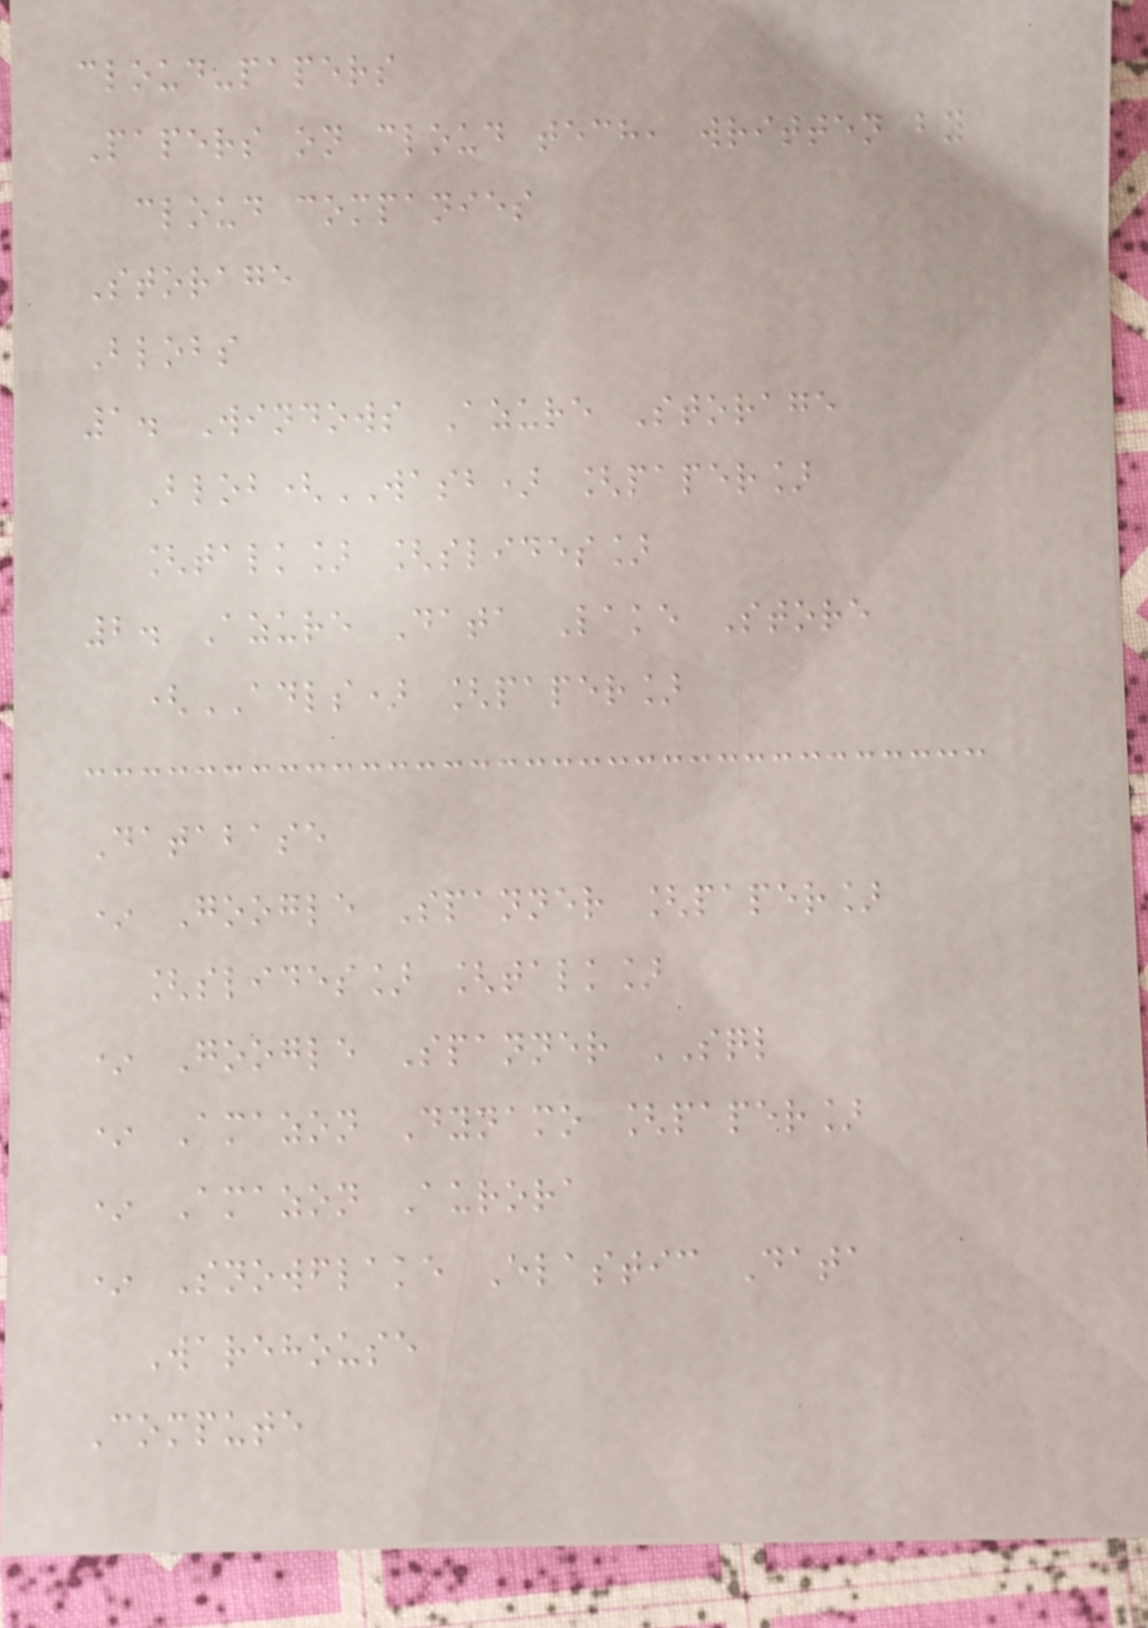cloud-papers
Papers on cloud tech, written by
cloud companies
Storage
Blobs
1. Windows Azure Storage
Blob(WASB) [paper]
[talk] [slides]
2. Azure Data Lake Store
(ADLS) [paper]
Database
* Google Spanner [paper]
[slides] [talk]
* Google Spanner SQL
* Amazon Dynamo [paper]
* Amazon Aurora
* Snowflake Elastic Data
Warehouse
Compute
